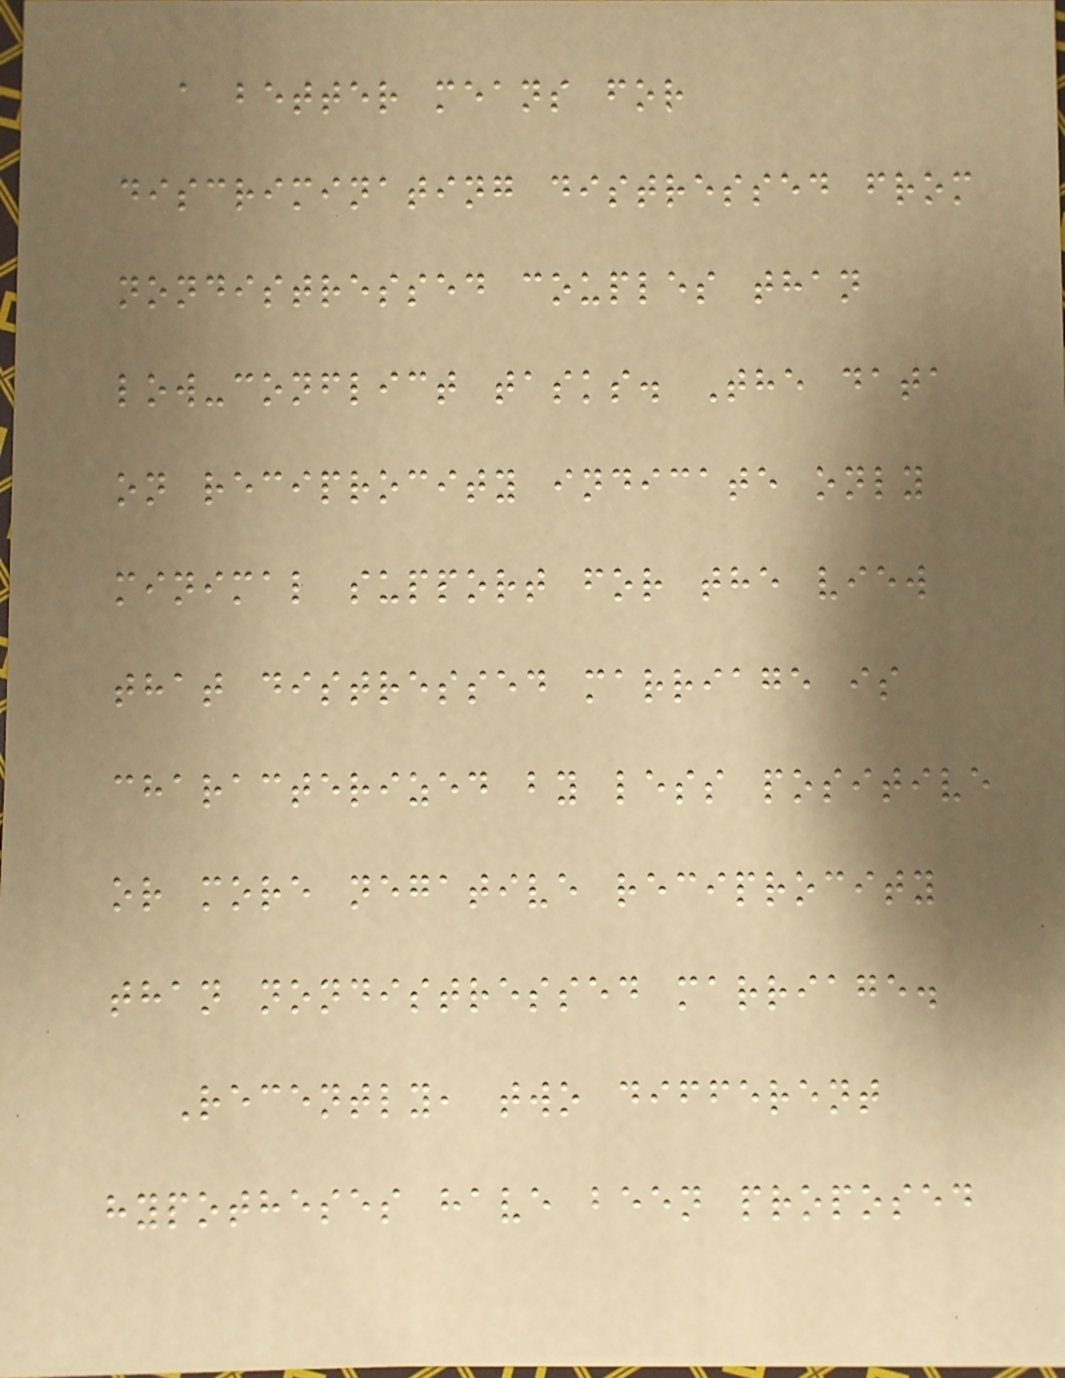a better means for
discriminating distressed from
nondistressed couples than
low-conflict tasks. The data
on reciprocity indicate only
minimal support for the view
that distressed marriage is
characterized by less positive
or more negative reciprocity
than nondistressed marriage.
Recently, two different
hypotheses have been proposed
